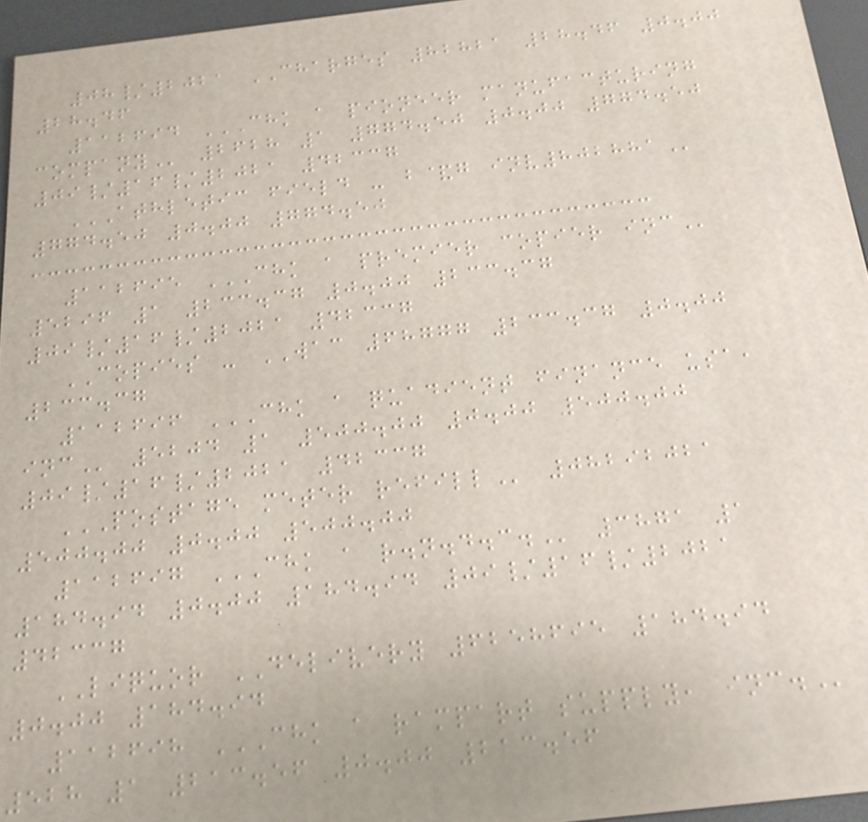08/2021 CHARGES 82821 28.46 0.00
28.46
112694 CHK A PIONEER MANUFACTURING
COMPANY 2628 1 774.50 0.00 774.50
09/16/2021 42337
ATHLETIC FIELD - B&G INV802881
774.50 0.00 774.50
112695 CHK A PREMIER COPIER INC
5296 1 233.37 0.00 233.37
09/16/2021 42337
COPIES - WAC 68777 233.37 0.00
233.37
112696 CHK A QUADIENT FINANCE USA,
INC 5204 1 500.00 0.00 500.00
09/16/2021 42337
POSTAGE METER REFILL 08292021
500.00 0.00 500.00
112697 CHK A R.N.D.C. 3871 1
184.94 0.00 184.94 09/16/2021
42337
LIQUOR DELIVERY 6258695 184.94
0.00 184.94
112698 CHK A RAMPART SUPPLY, INC.
528 1 213.56 0.00 213.56
